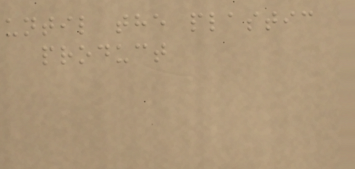until the plastic
product
